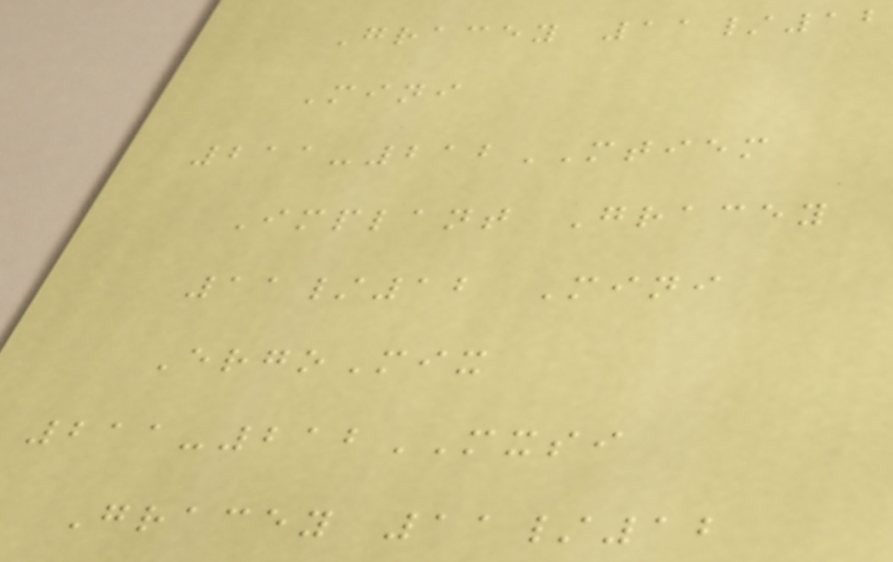Gracey 11/12
Mini
211-212MTIEM
Implant Gracey
11/12 Mini
ErgoMix
211-212MXSI
Gracey 11/12
